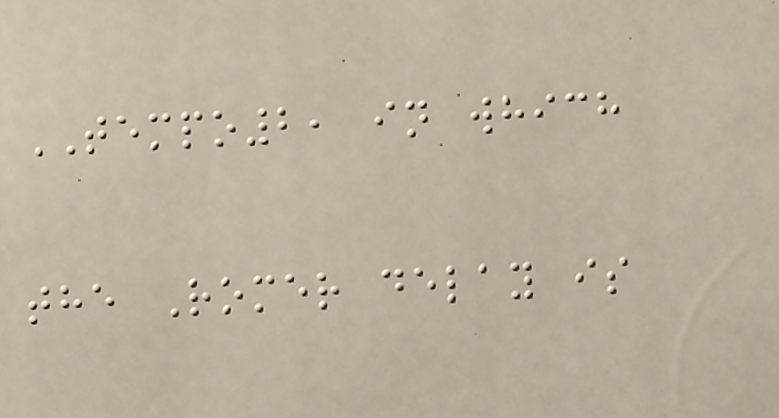TEMPO2, in which
the Romer delay is
